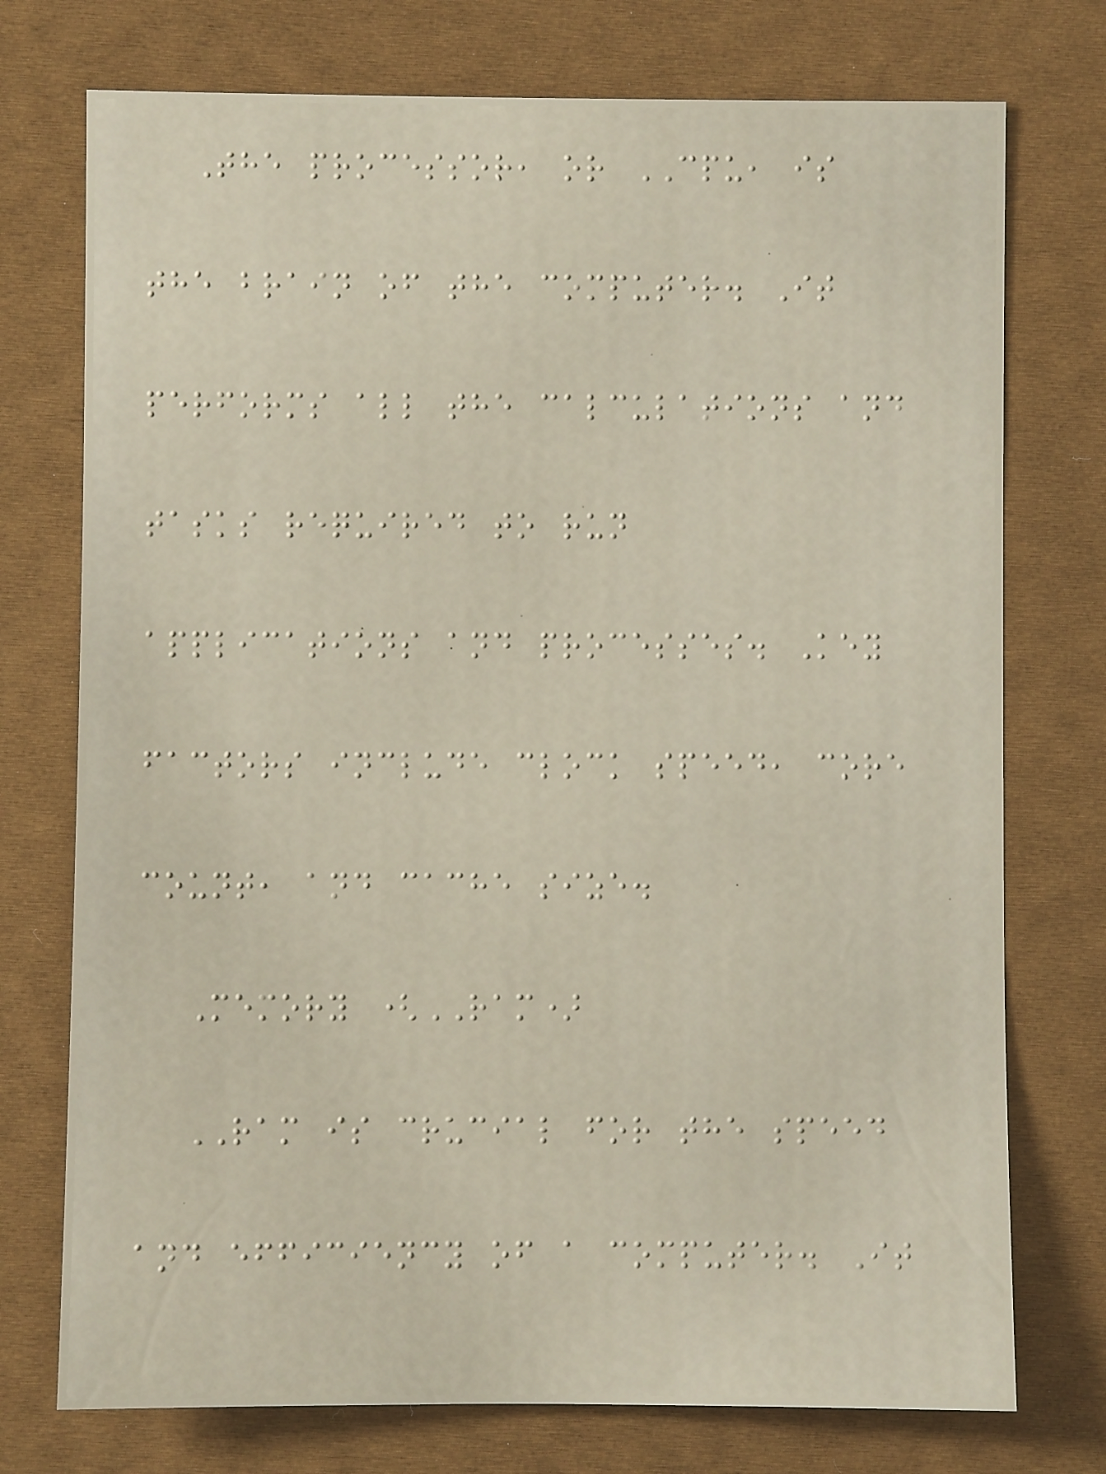The processor, or CPU, is
the brain of the computer. It
performs all the calculations and
tasks required to run
applications and processes. Key
factors include clock speed, core
count, and cache size.
Memory (RAM)
RAM is crucial for the speed
and efficiency of a computer. It
